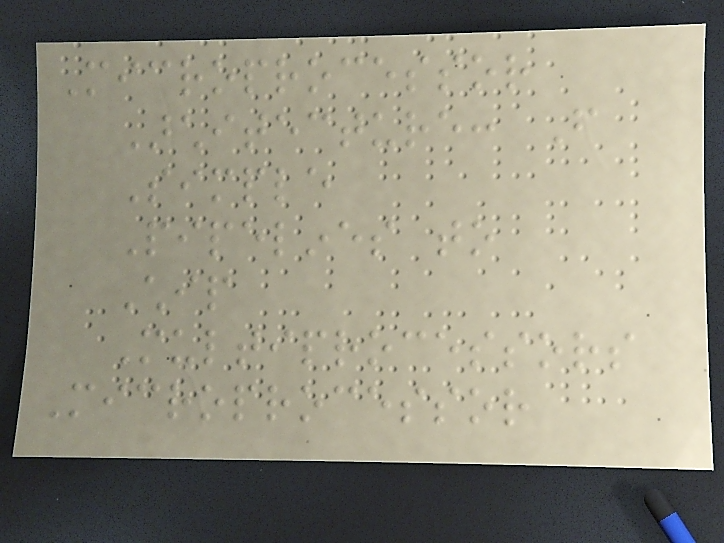Microprocessor
Architecture: From
Simple
Pipelines to
Chip
Multiprocessors
Microprocessor
